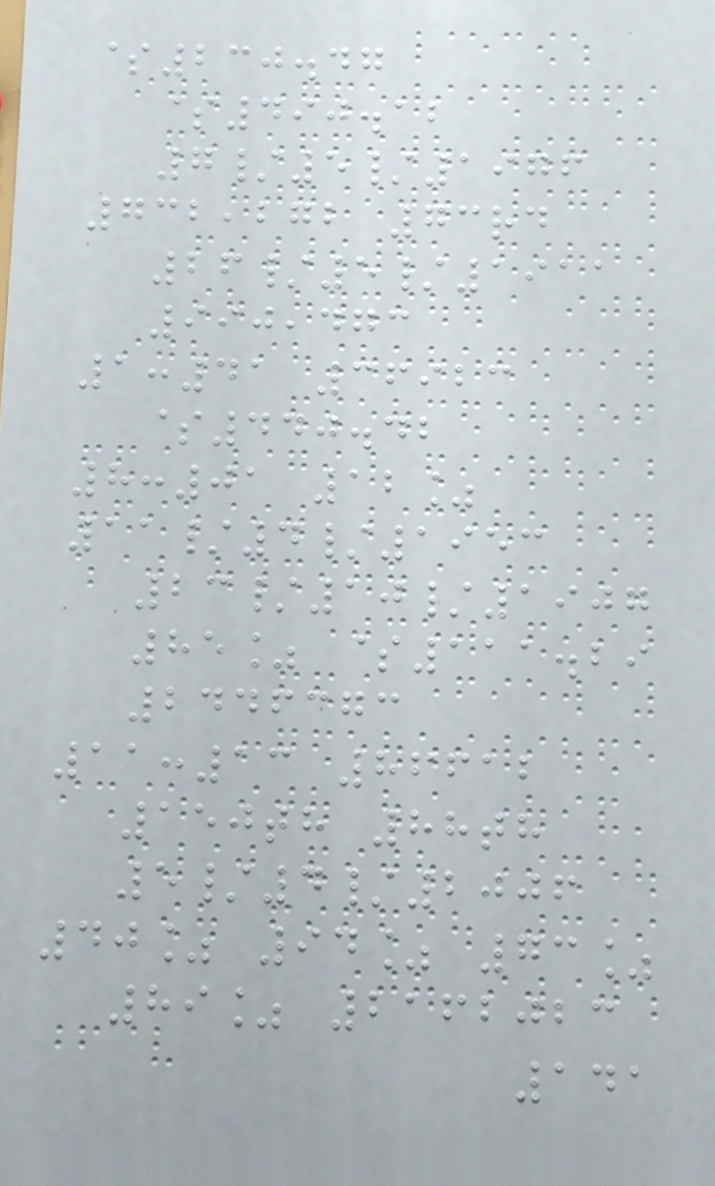$230.47
$490.12
7/5/1976
732,272 73rd
26/5/1911
990,473
1:41 36923
$440.42
8:01 12%
11/4/1953
23/10/1907
85% $111.29
2446373
11:13 86612
150th 88th
5/4/2006
40% 94% 73%
89% 2162023
141
